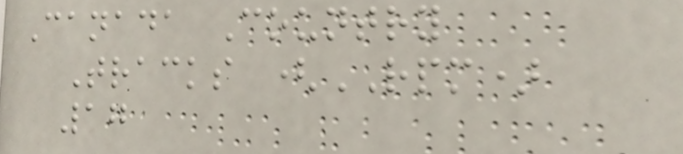Canada Country
Tracks (RPM)
17
